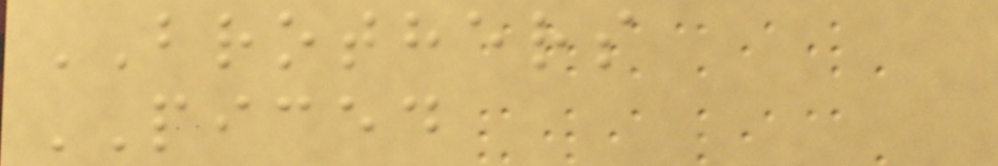BROTHERS
PICED
